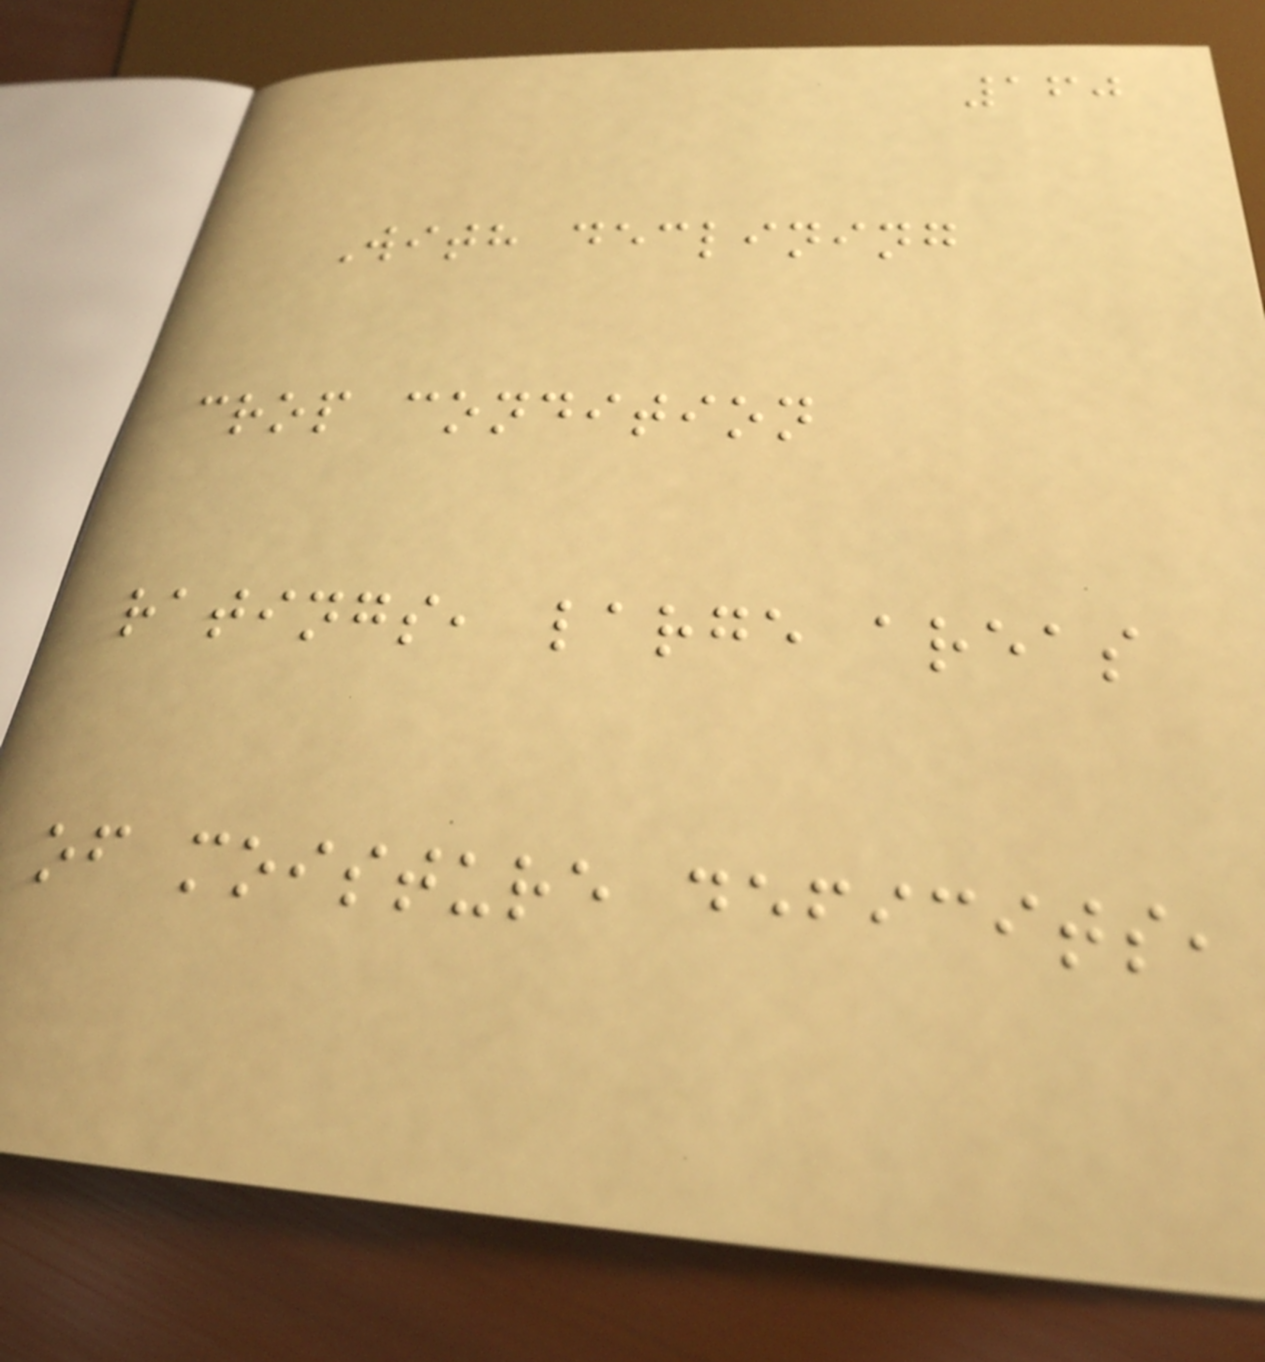160
With declining
crop condition
ratings, large areas
of moisture deficits,
